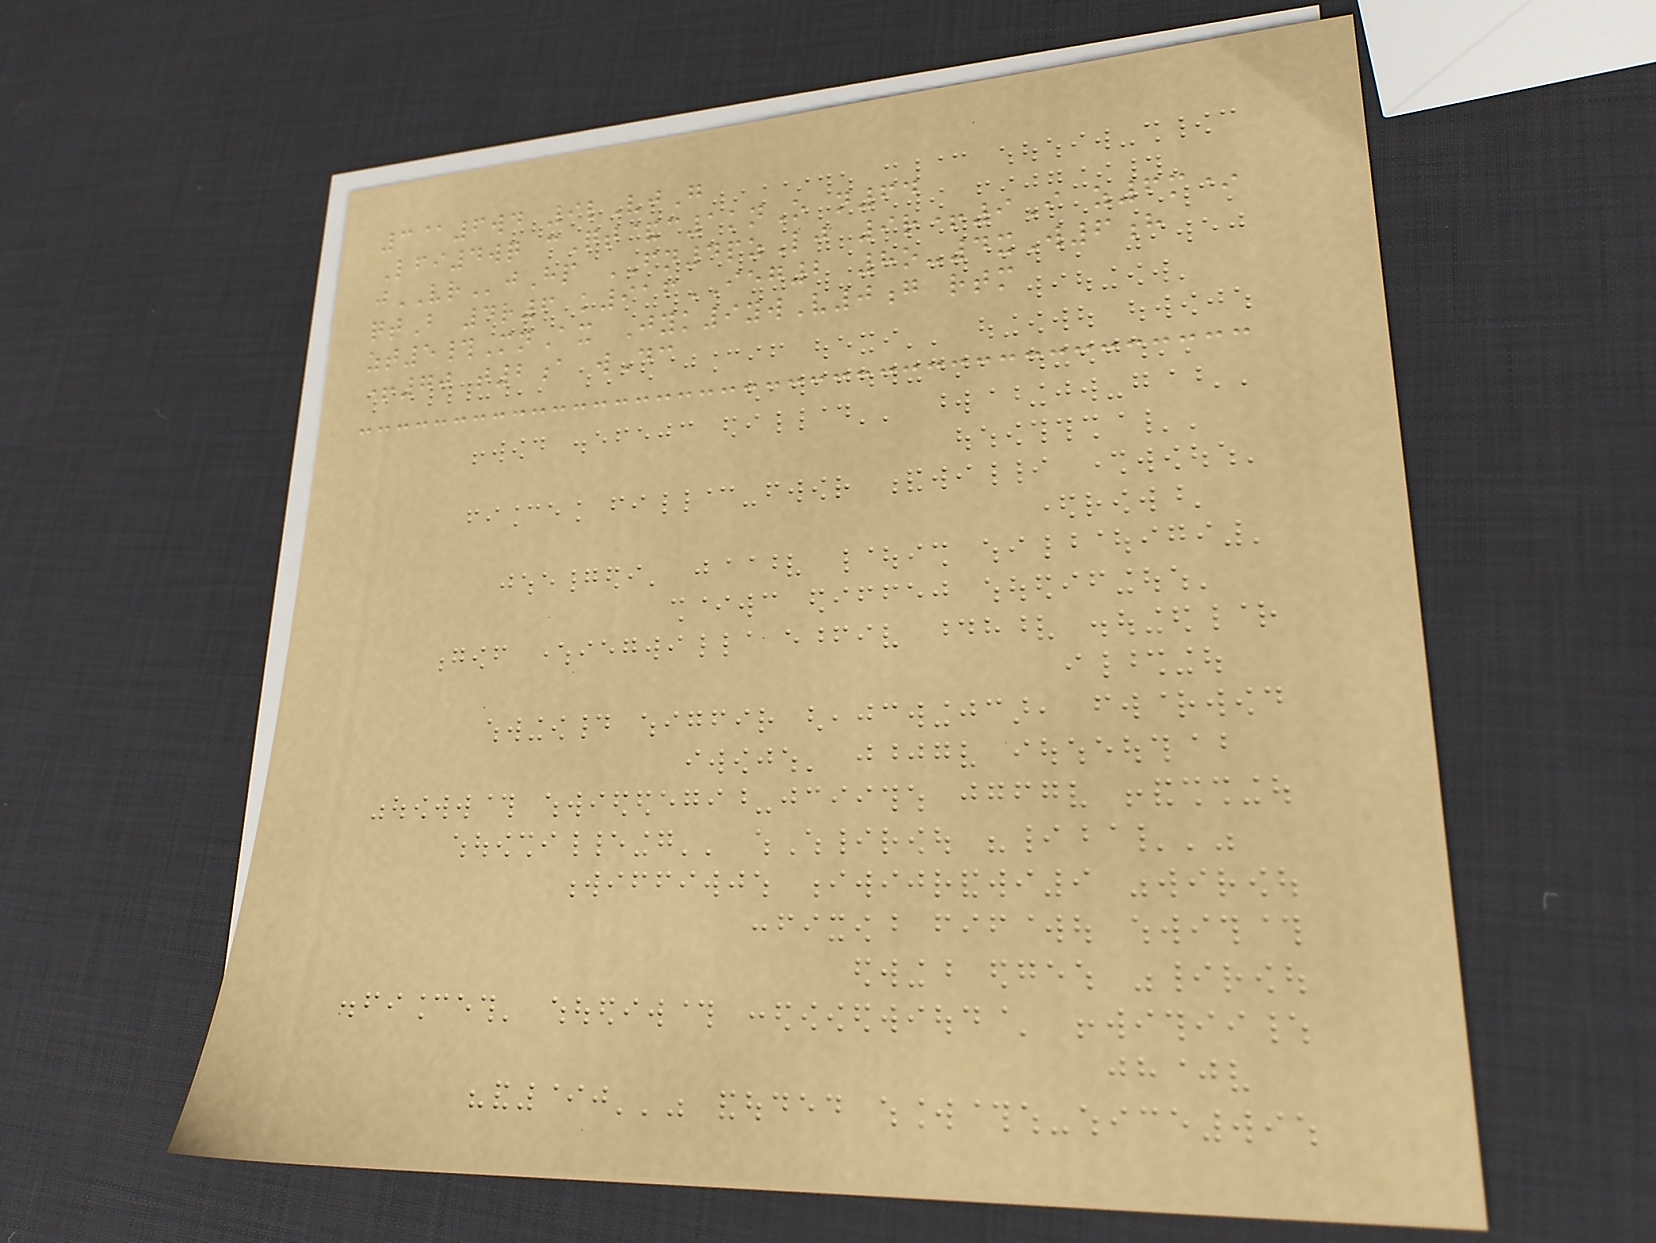3@6wd 9lVjG
Lfi4wq cQt&c1knO n64
jVRjHp FN4pzLj 9r+9I z6m*
qtB 4r6 k916IEG2 8o-4xW6h
zt5#MnAx Jyk9ywV0g rtm
+70 t2a wDc
